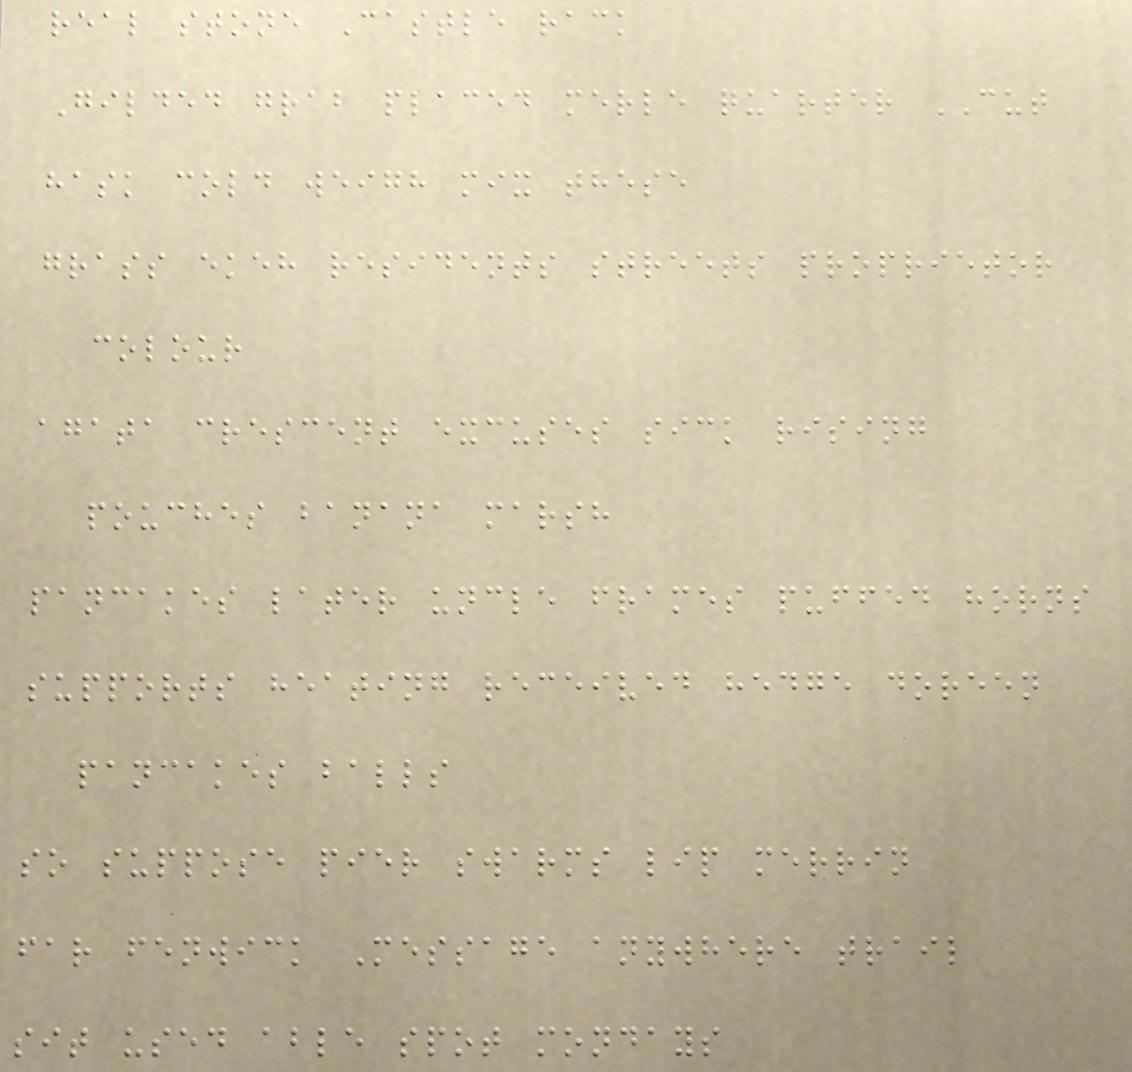real stone Castle rack
Gilded grab placed merle quarter CUT
hask cold weigh mix these
grass ekeh residents streets proprietor
colour
agata crescent excuses sick rising
pouches banana marsh
pancakes later uncle frames puffed horns
supports heating received hedge doreen
pancakes balls
so suppose pier swarms lip merrin
far fenwick Message anywhere trail
sit used able spot mondays
